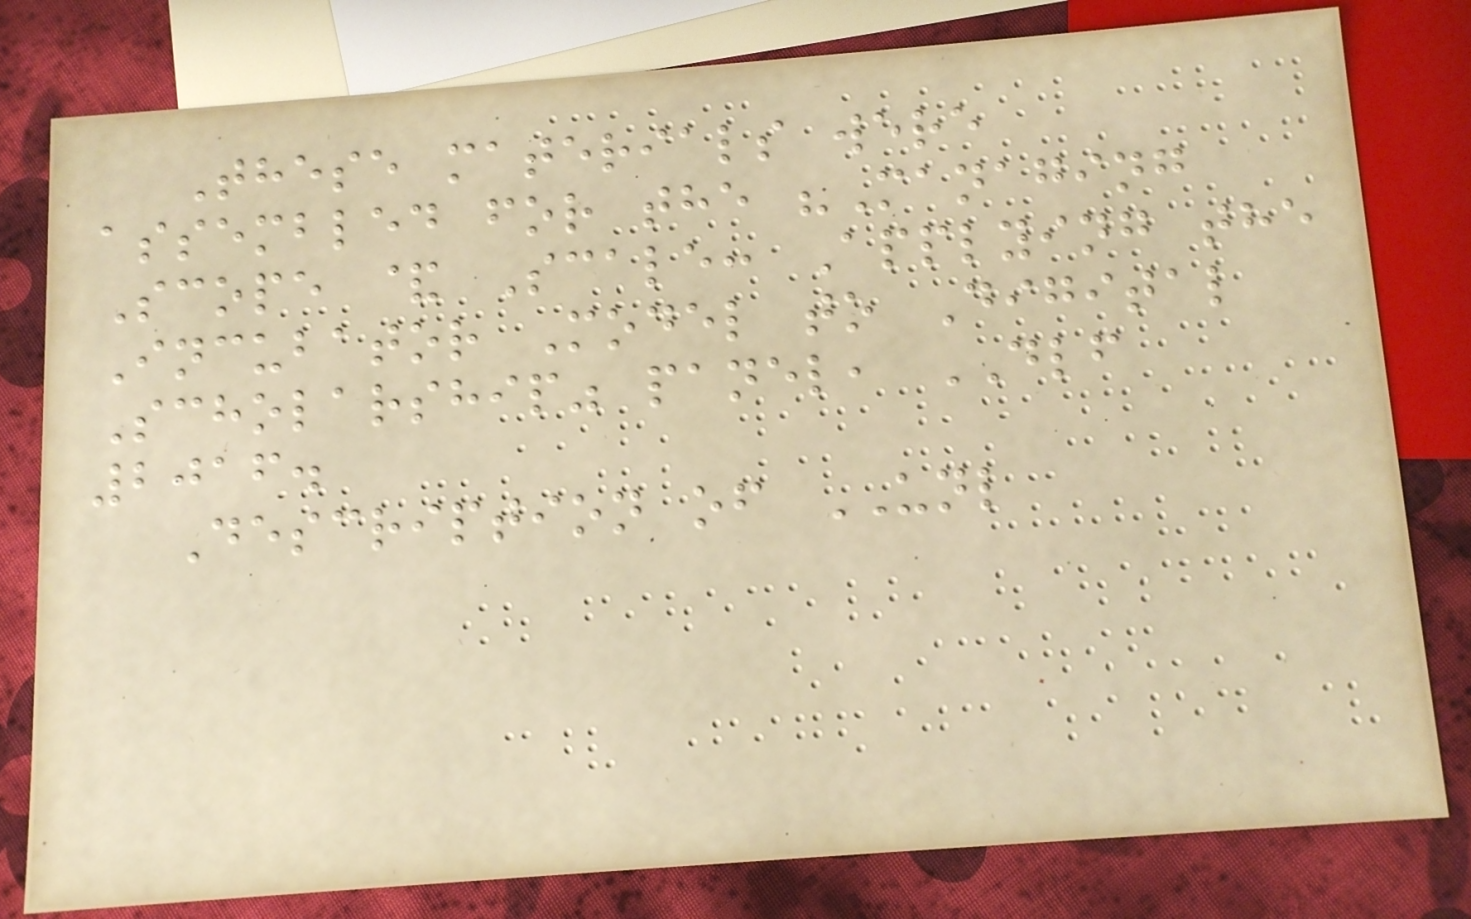These materials were
assembled for the "Managing
Scope & Scale: Applying the
Incubator Model to Digital
Scholarship" panel, DLF
2016.
Description of UNL
